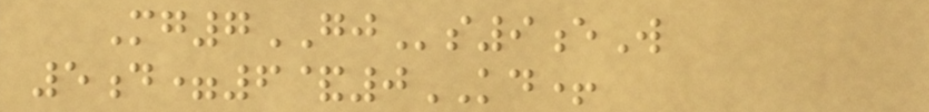Mg7GJs9eW
5d=6&0KD+
